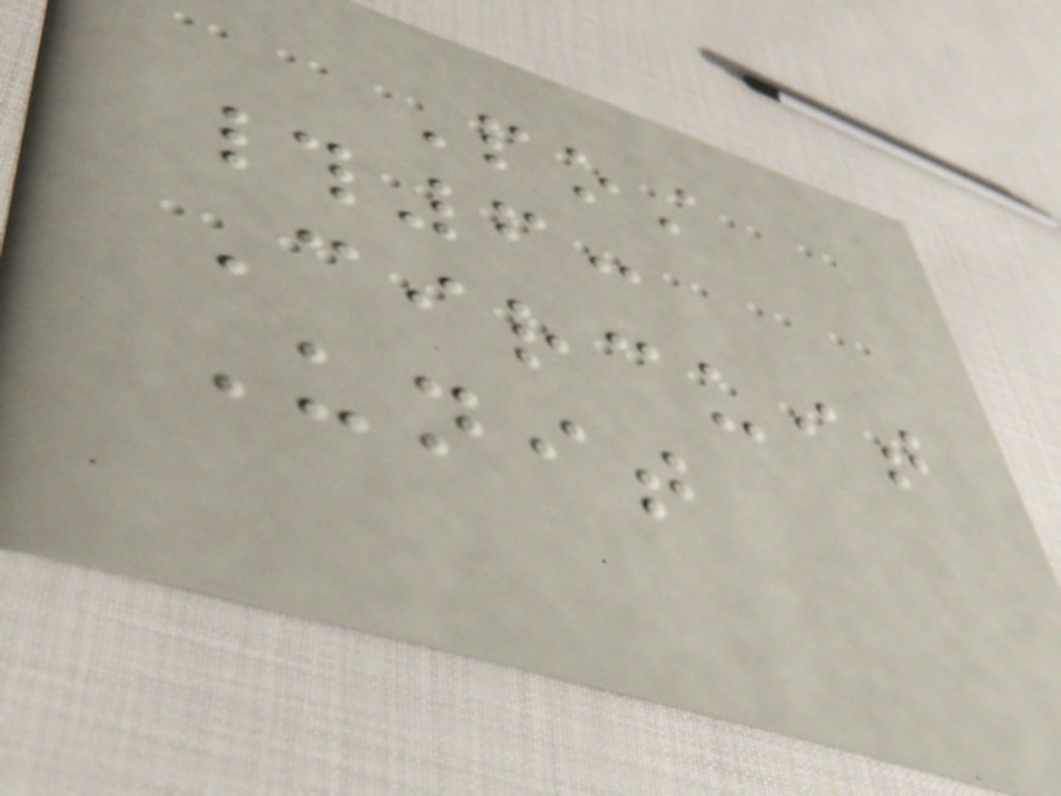Post
#6:
Circuit
Unit
